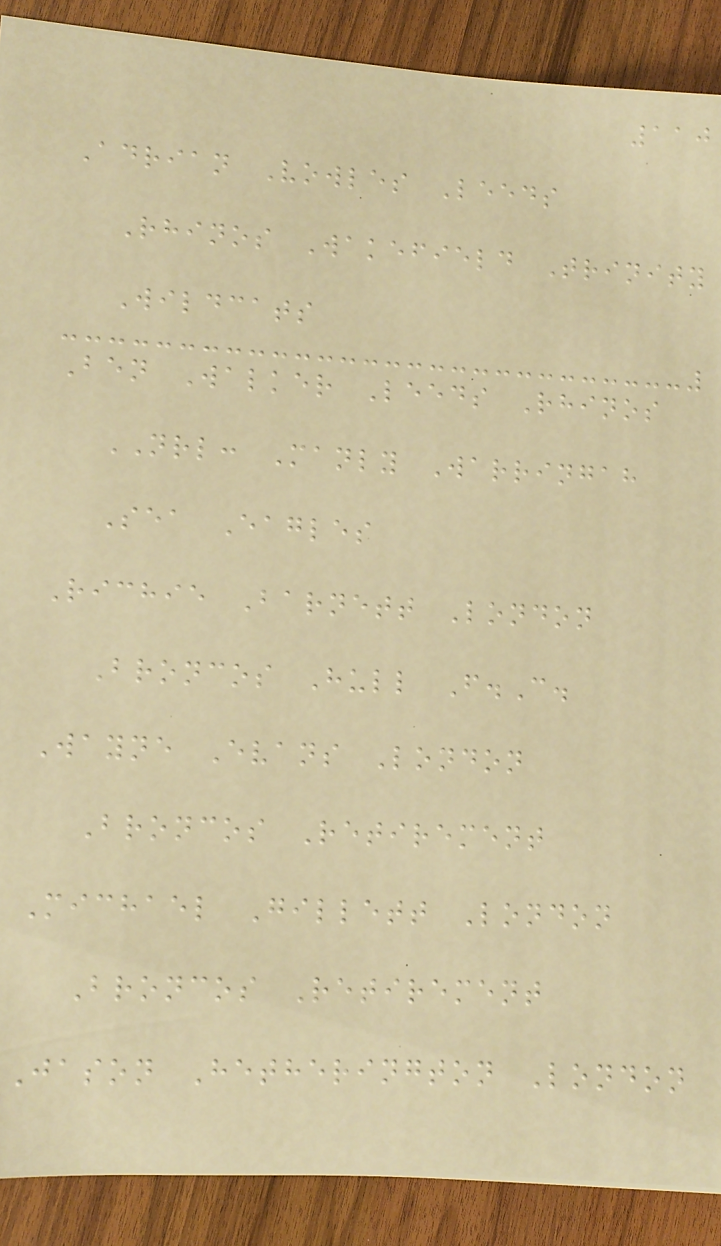110
Adrian Vowles Leeds
Rhinos Wakefield Trinity
Wildcats
Ben Walker Leeds Rhinos
NRL: Manly Warringah
Sea Eagles
Richie Barnett London
Broncos Hull F.C.
Wayne Evans London
Broncos Retirement
Michael Gillett London
Broncos Retirement
Jason Hetherington London
